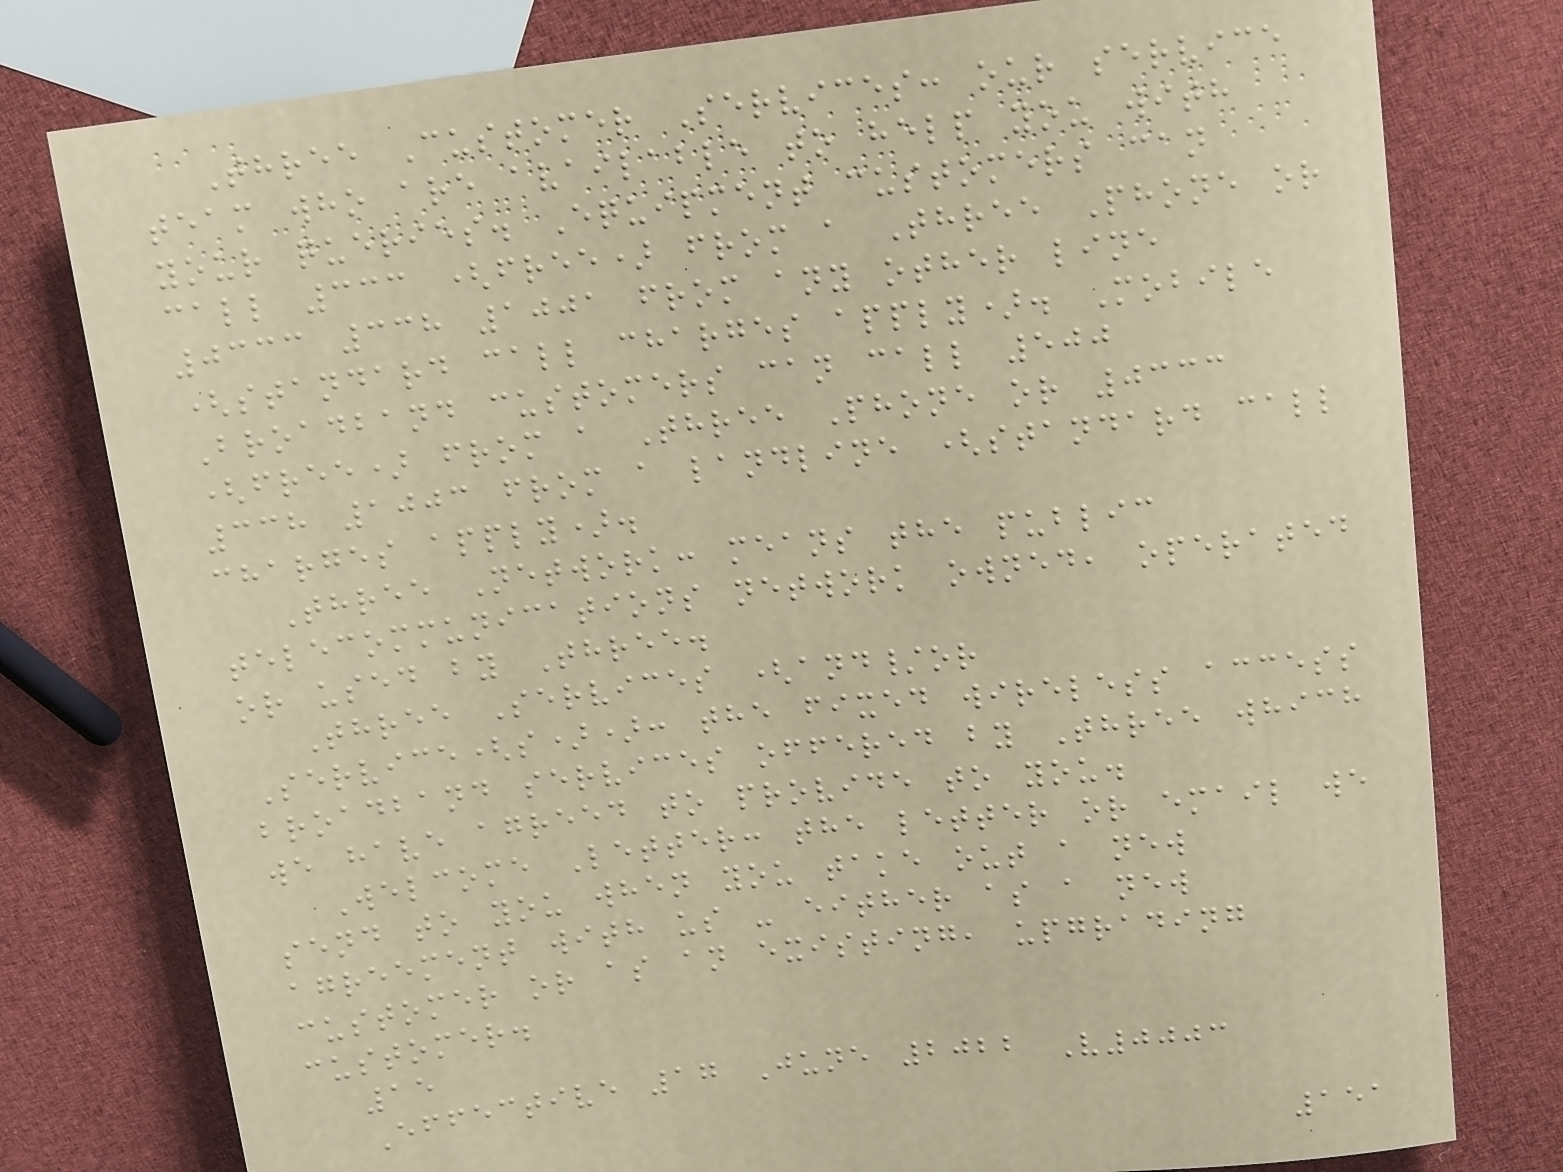Three Customer Services: our service
team who are available to help you with
your queries. Equipment customers can
call 333 (free) from a Three Phone or
0333 338 1001 from any other line
(standard call charges apply). Mobile
Broadband customers can call 500
(free) from a Three Phone or 0333
338 1003 from a landline (standard call
charges apply).
Three Network: means the public
telecommunications network owned, operated
or used by Three.
Three Services (and/or
Service(s)): the fixed wireless access
broadband services offered by Three which
we have agreed to provide to you.
Welcome Letter: the letter or email we
send to you when you take out a new
agreement with us - either as a new
customer or as an existing, upgrading
customer.
15
Effective 17 June 2022 V0003
151
